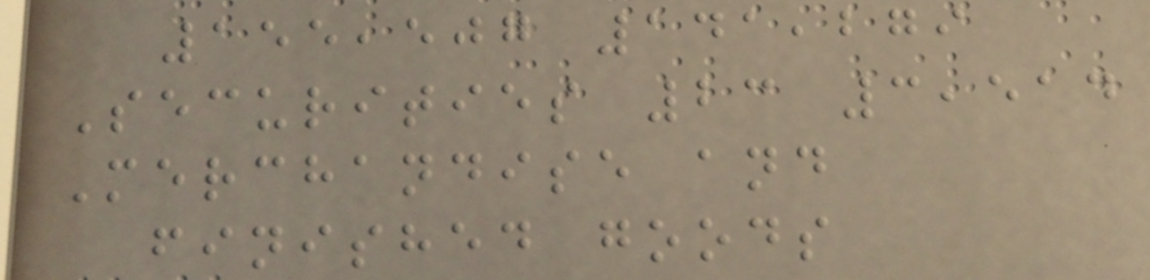155,507 141,279
Securities 23 3,514
Merchandise and
finished goods
